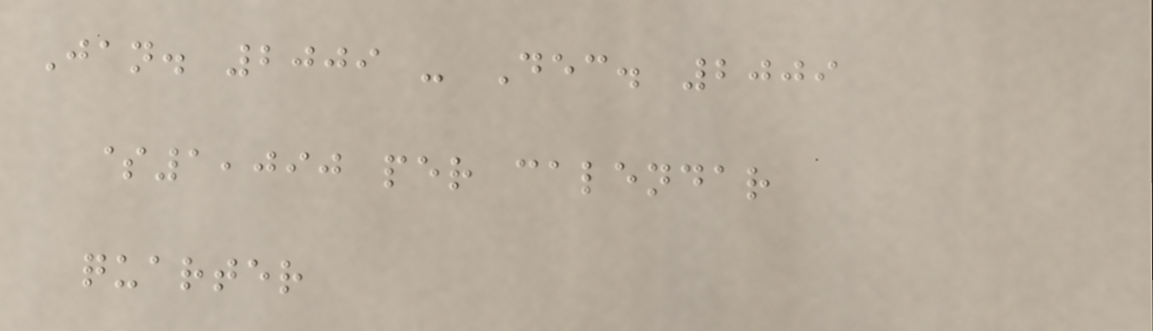Jan. 2009 - Dec. 2009
$1,090 per calendar
quarter
